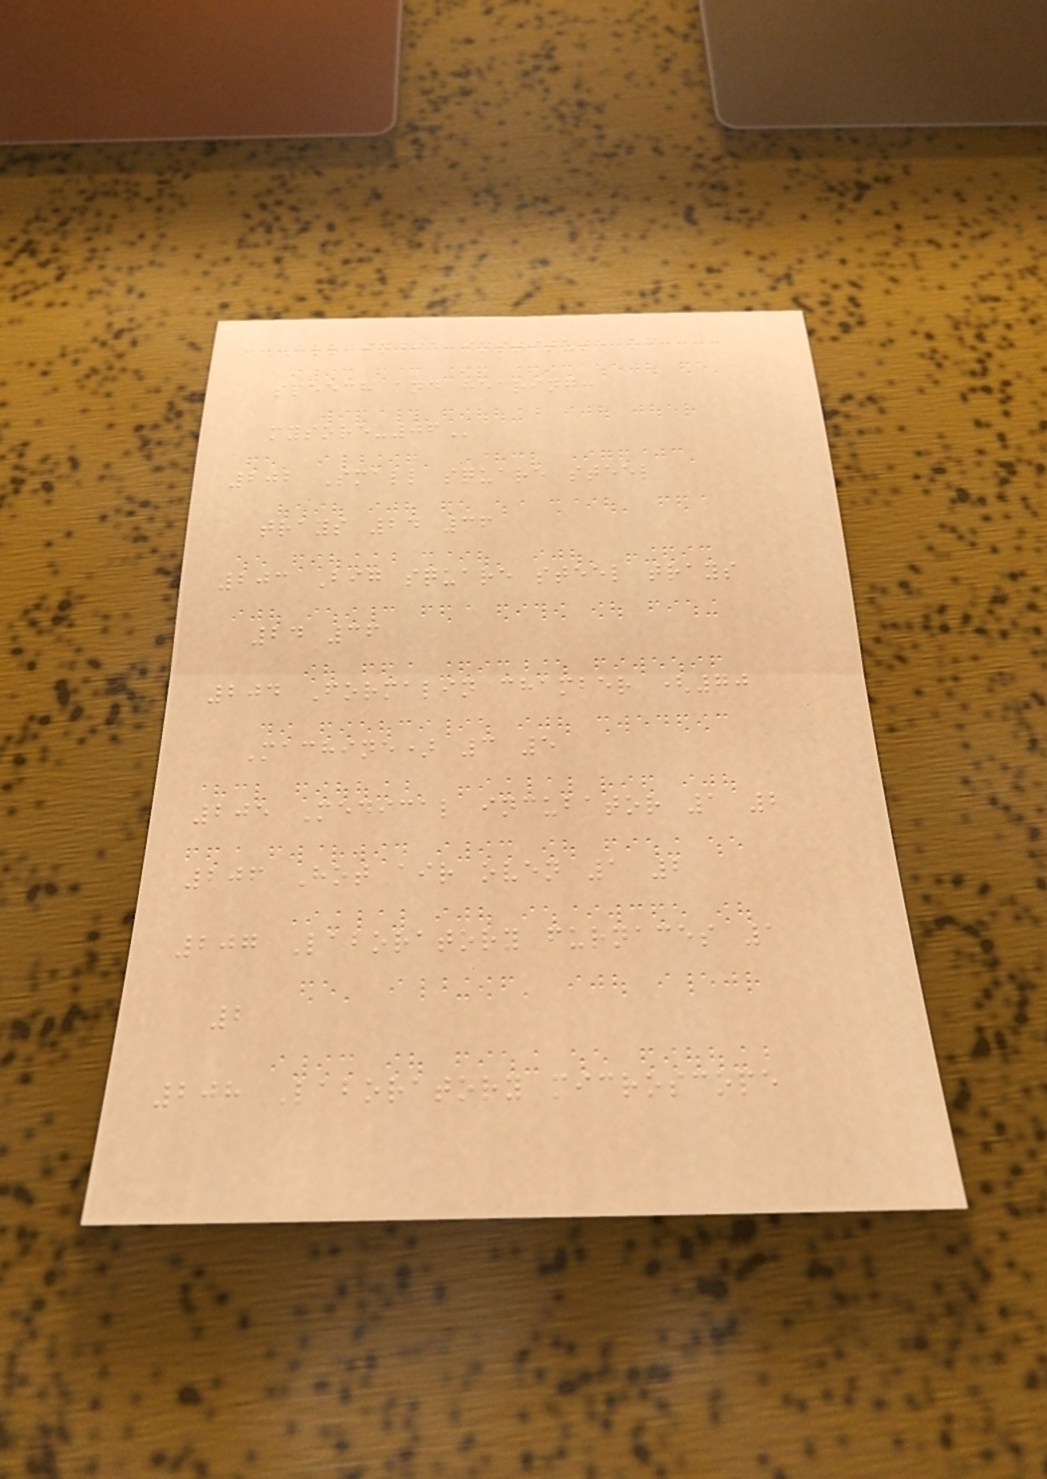ALL INDIA INSTITUTE OF
SPEECH AND HEARING:
MYSORE-06
202 Small square steel
trays 24 36
203 Big square steel trays
24 36
204 Formalin chamber (70
Machine) 3 5
205 Medical incubator 1 2
206 Hot air oven 1 2
207 Laboratory furnaces 1
2
208 Laboratory microscope
